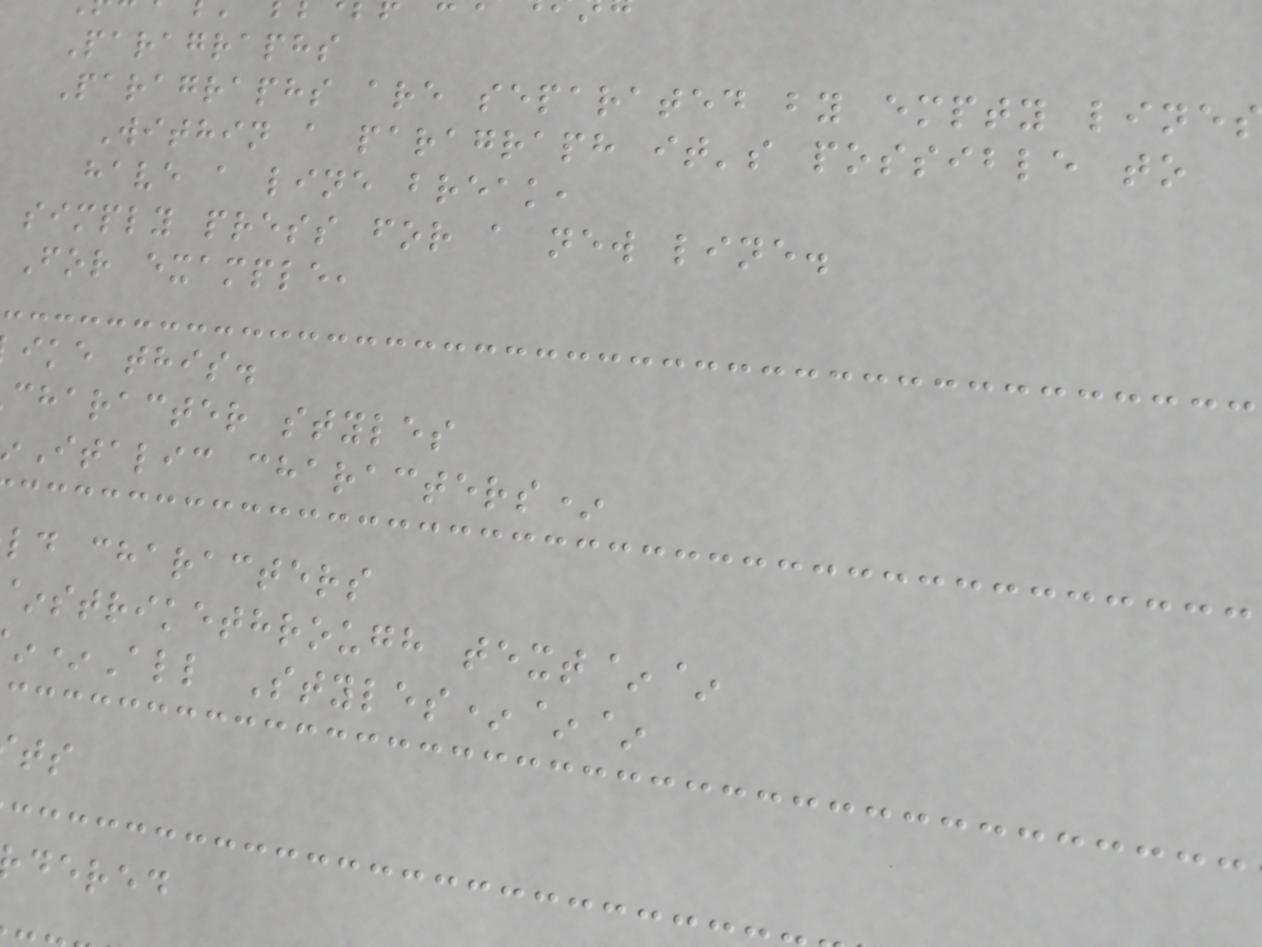Paragraphs
Paragraphs are separated by empty lines
Within a paragraph it's possible to
have a line break,
simply press for a new line.
For example,
ike this.
character styles
Italic characters*
ld characters
strikethrough text~~
*All Styles*~~
dered
